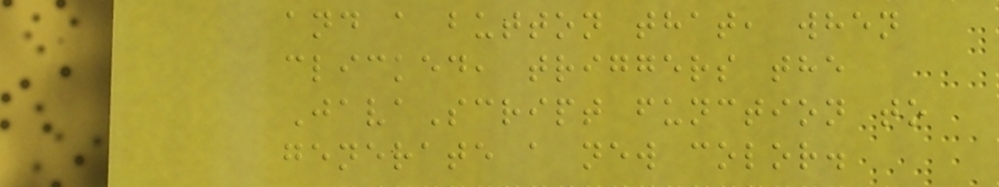and a button that, when
clicked, triggers the
JavaScript function to
generate a new color.
